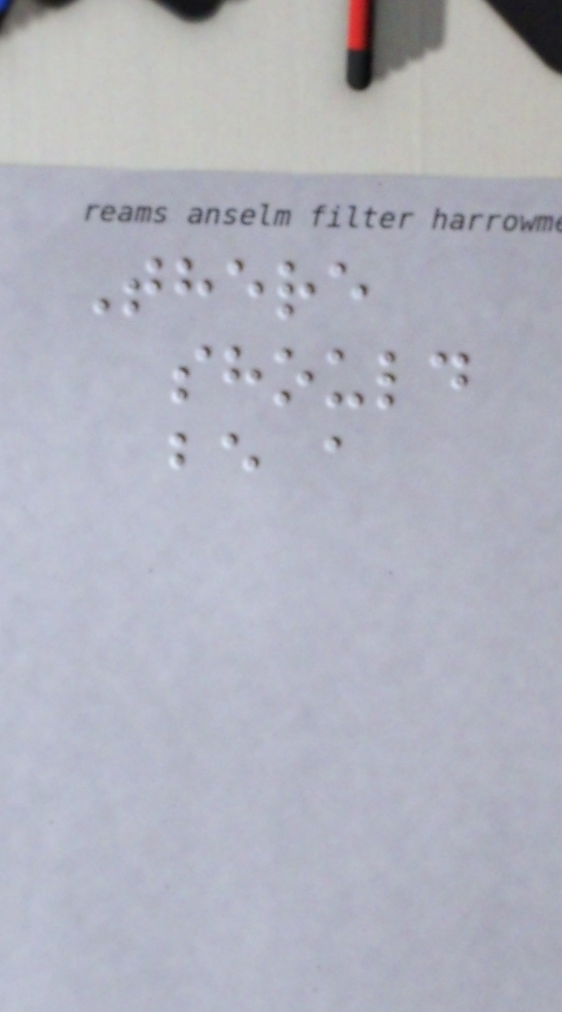There
should
be a
